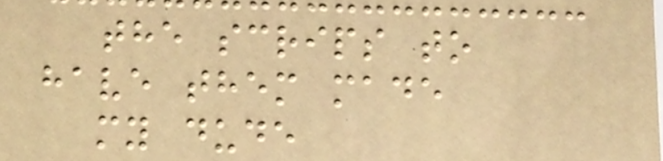the scrips to
have them made
my dude
